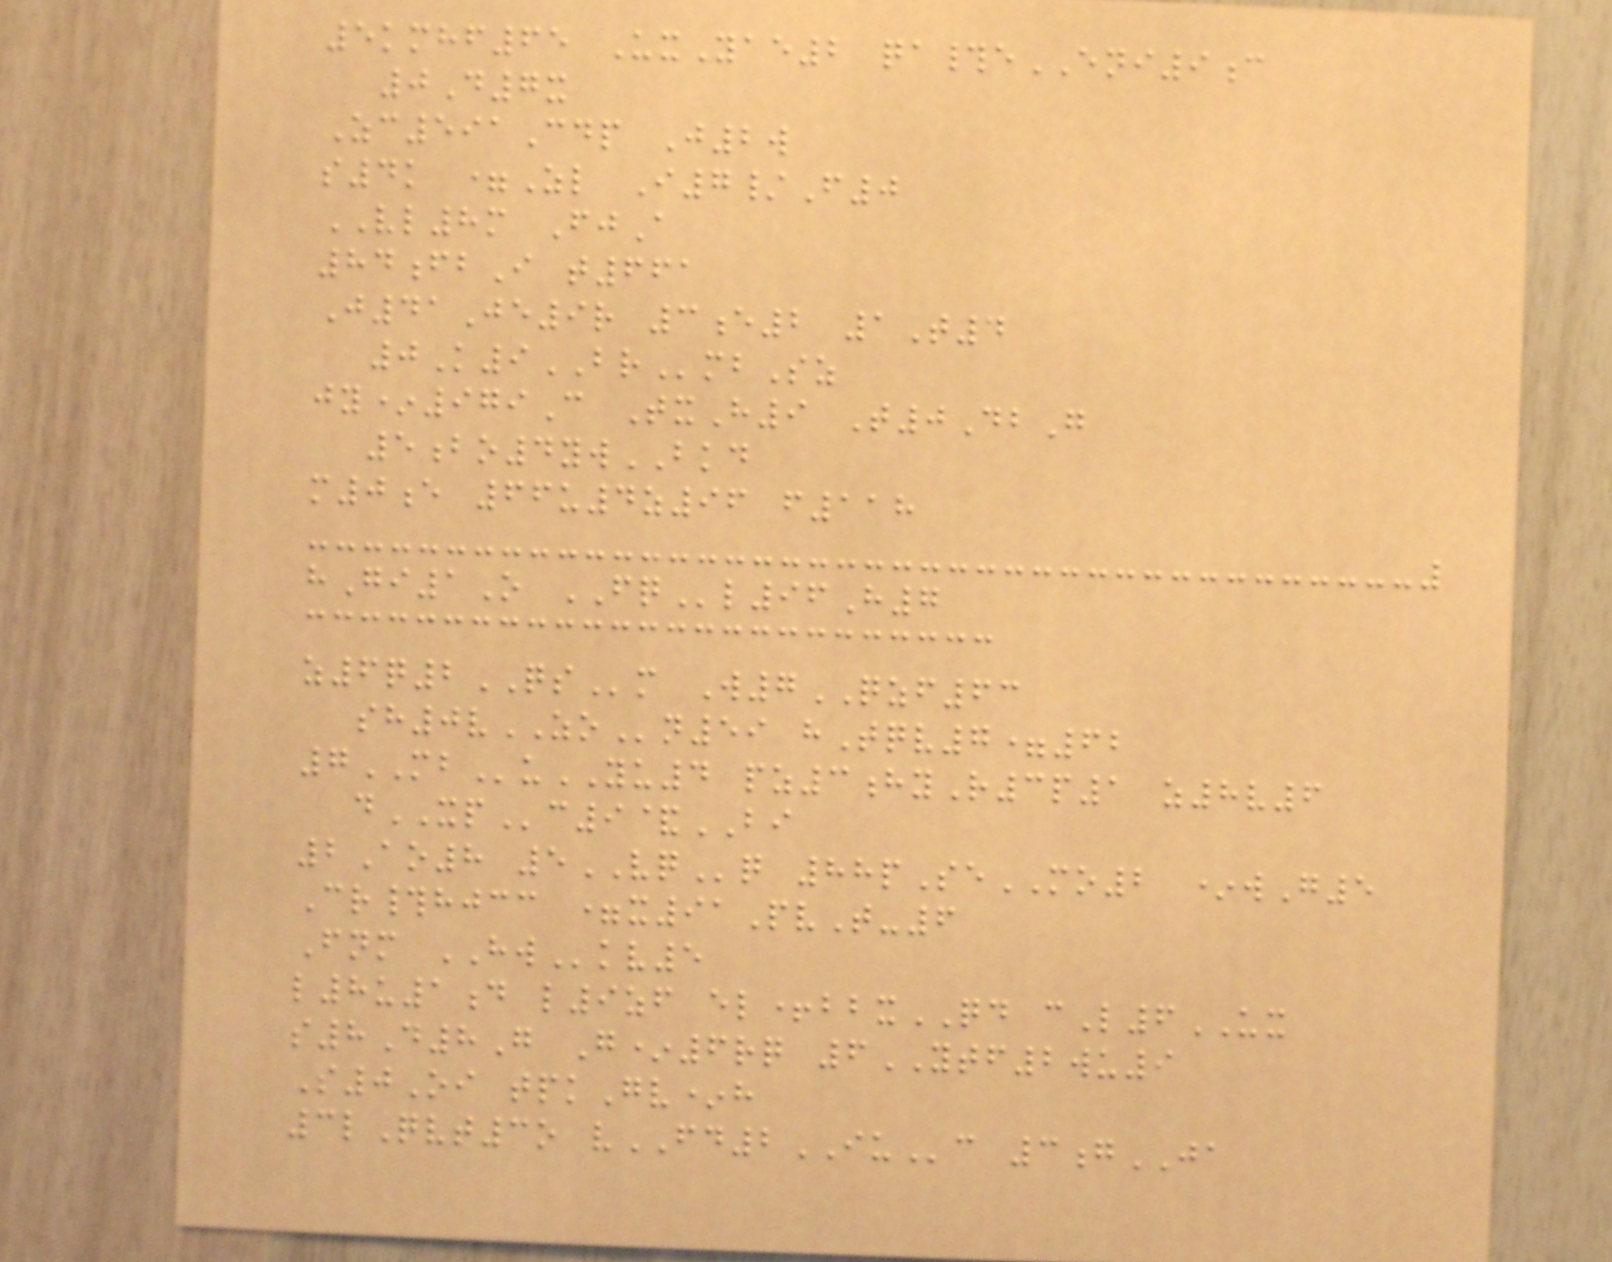5kmhf65 UxYae2 qa#eENI9c
0D7x
Zc591Cdp J2w
s4k =Zl I7/F0
VL8m FjA
84fbI t661
J41Je9r 3e2 1T4
0K9BRmbSz
jy*979C TxH9 T0DbG
5bo4ywBKD
m0e 66u4z96 f118
hGi1O FQl96H7
z6q2QSm W7QZF63
sh0vZOn59 hTqv7=62
7MBuYU4 pz3hyR3p1 z8v6
dXPc9&BI
2Ao8 5VQq 88pSeMO2 *wG5
Cr#hjcc =x91PvT-6
Fnm HWkv5
l8u1d l9zf el+bbxQD cL6UX
s8D8G G*6rq 6YTF2wu9
S0Oi tpkGv*h
3lQvt3o vFD2IUc 3gJA
